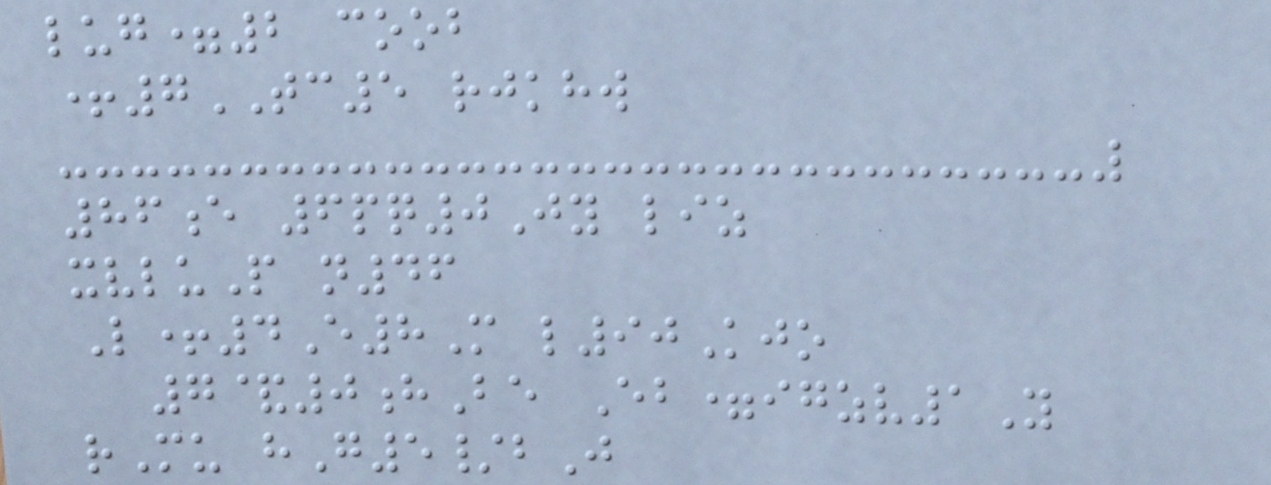lug=2 coob
+7TC5 rjkhw
86e 6pq0Jy liz
xvluP n46
L+4E8M l90Kjo
7&0hBe Eb=igzv1Y
rMu hG5/bJ
